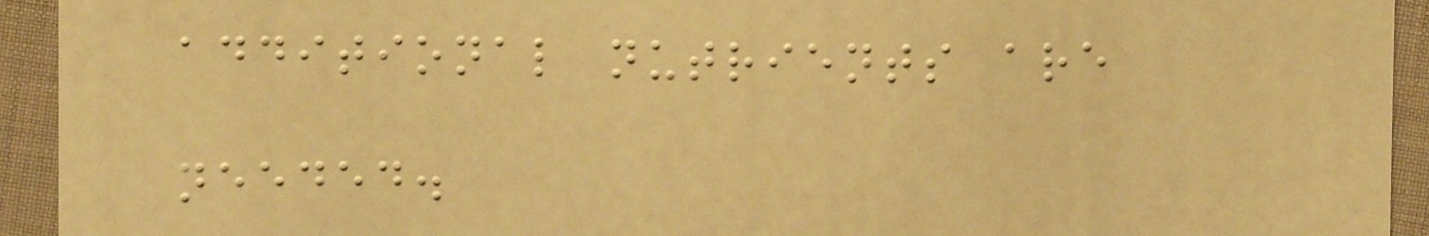additional nutrients are
needed.
